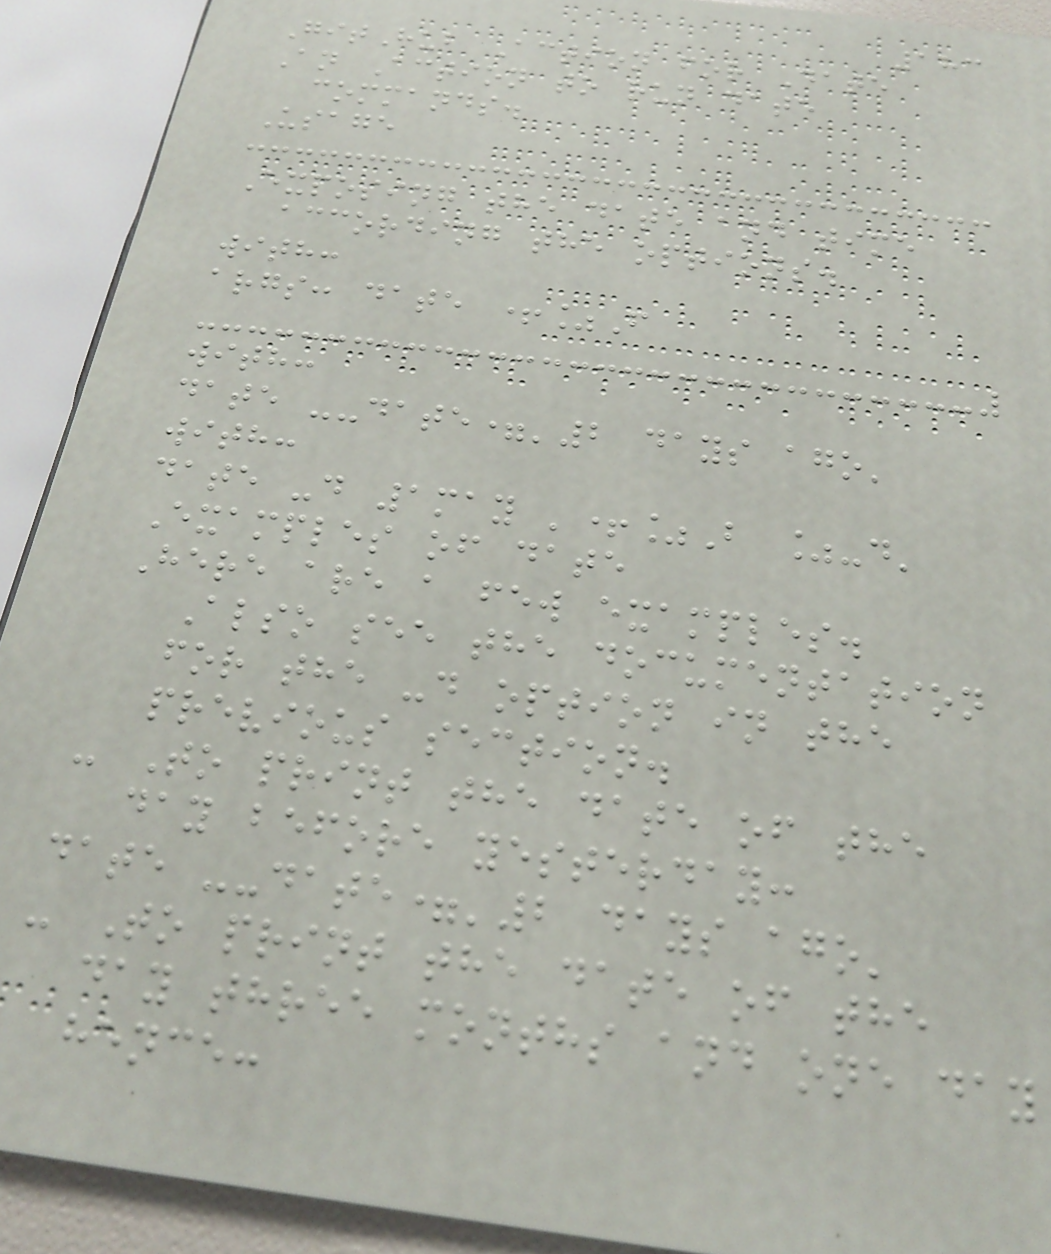183
GitHub Action for Date
An Action to run date
commands.
Usage
Exposing the date and time
according the options.
with:
args: date +%F
with:
date --date='2 days ago'
with:
date -d 1may '+%B %-d'
Examples of date
Here are a few examples.
Also see the documentation
for the -d option in the
previous section.
- To print the date of the
day before yesterday:
date --date='2 days ago'
- To print the date of the
day three months and one day
hence:
